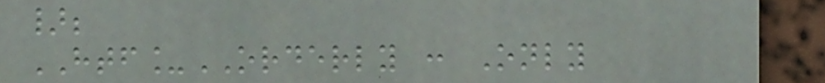};
HTF_ORDERLY : Only
